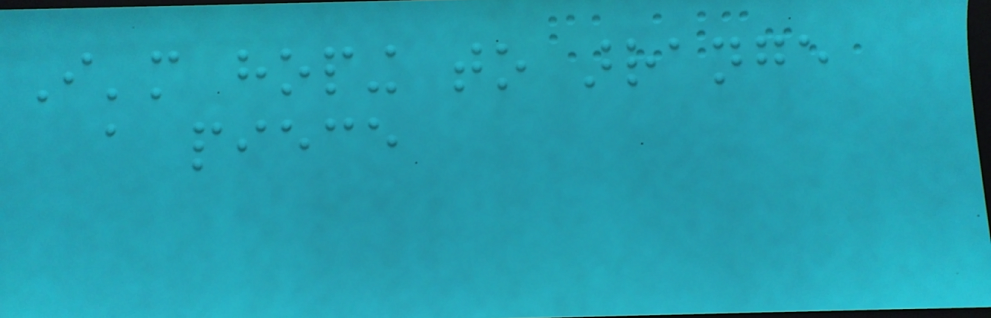I'm hoping to arrange
a piece
